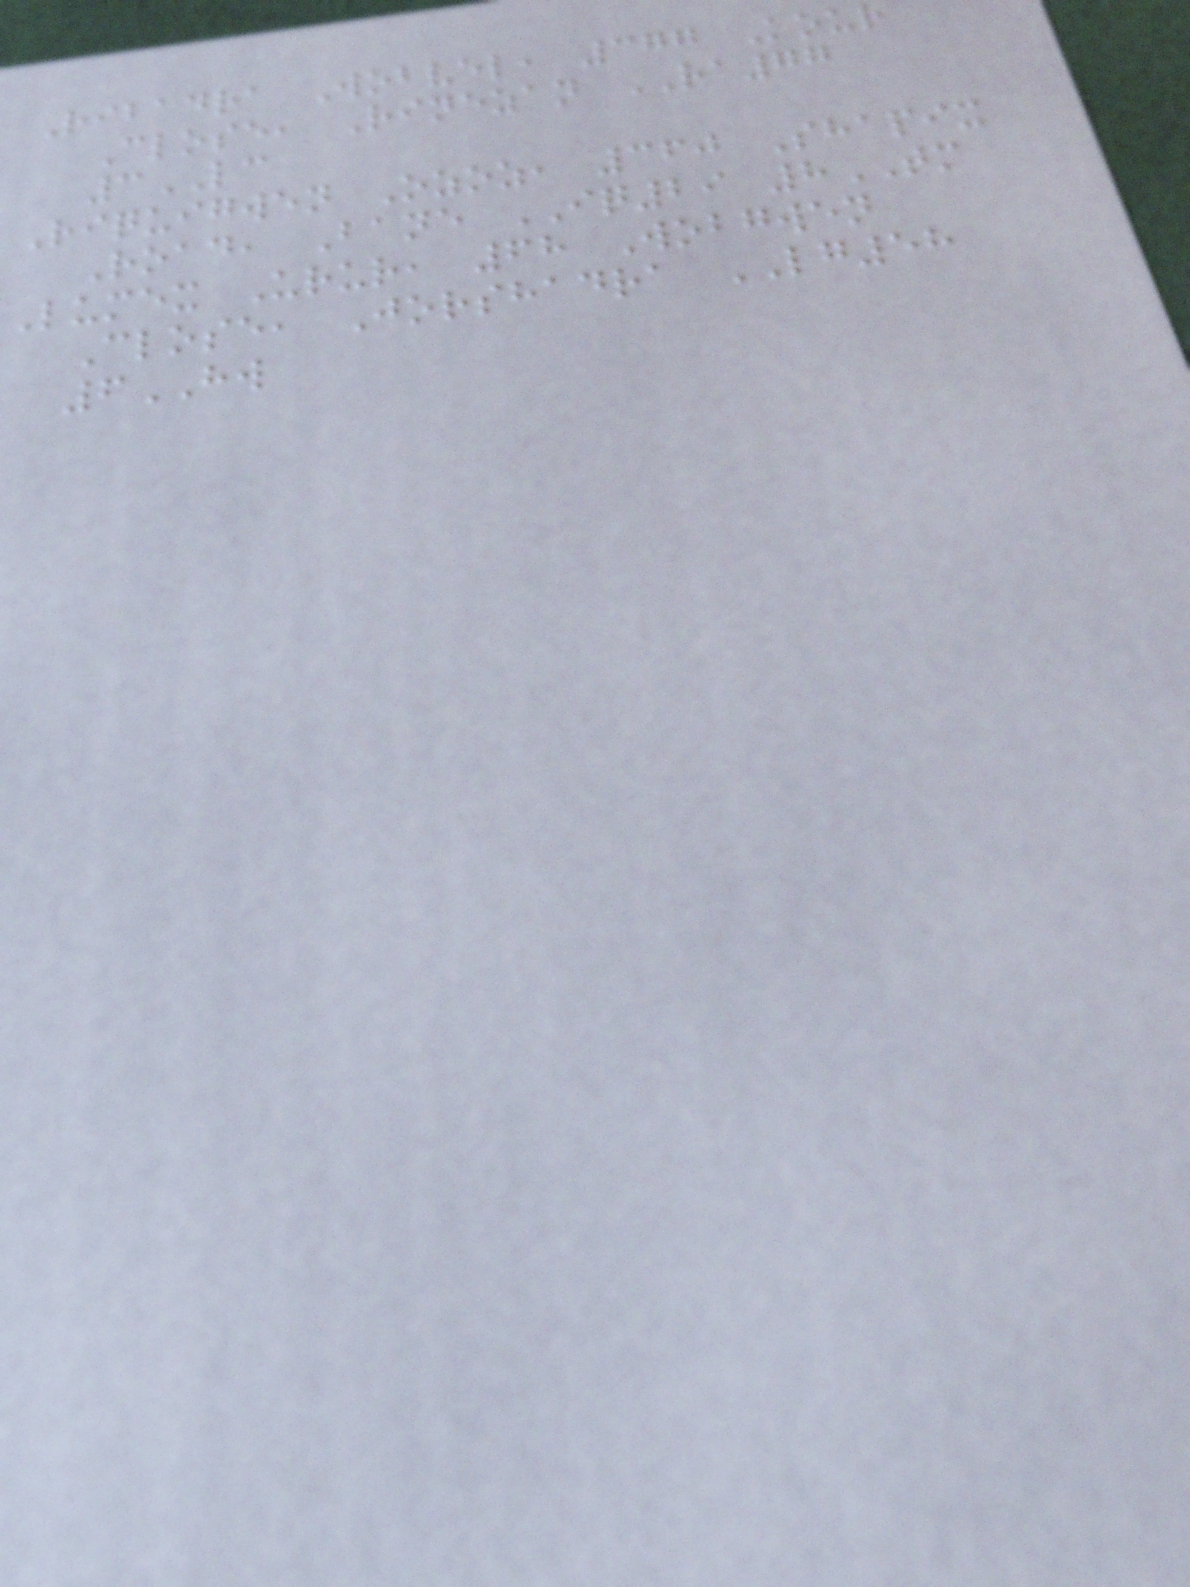Ribadra Wobvel, 377 Kour
Close, Rinezan RA77
3LC
Riquigwen Ozoz, 360 Shapix
Road, Bane IQ29 8TM
Lumex Urur, 68 Wobgwen
Close, Jorshadra LG58
6HW
